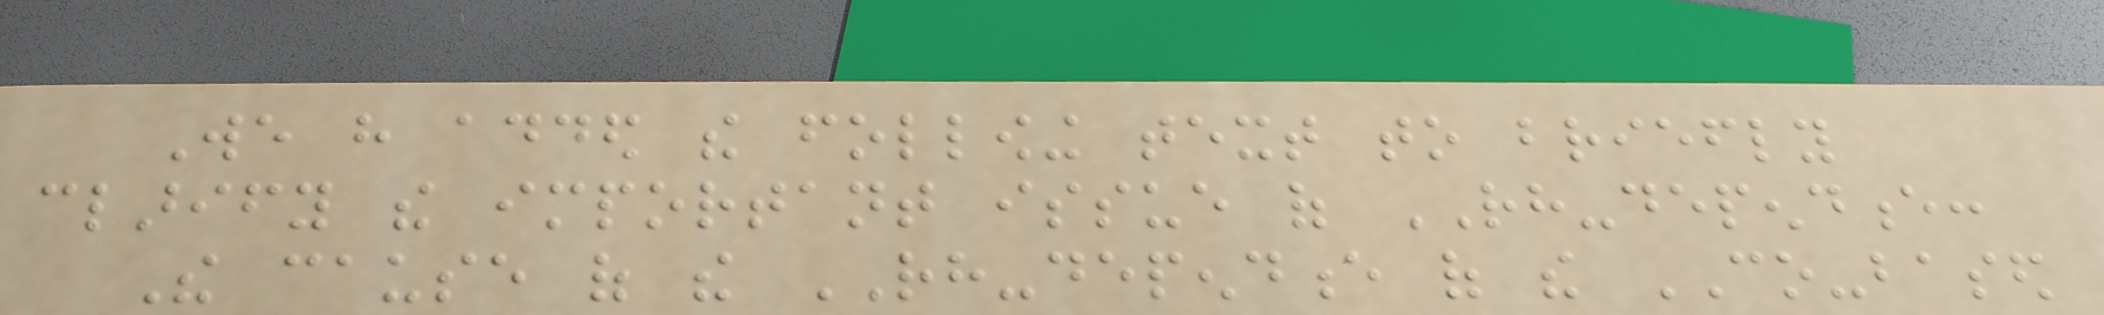We have added the following text to briefly
clarify the important issue of RH-dependence:
The cause of the RH-dependence of the CO-based
